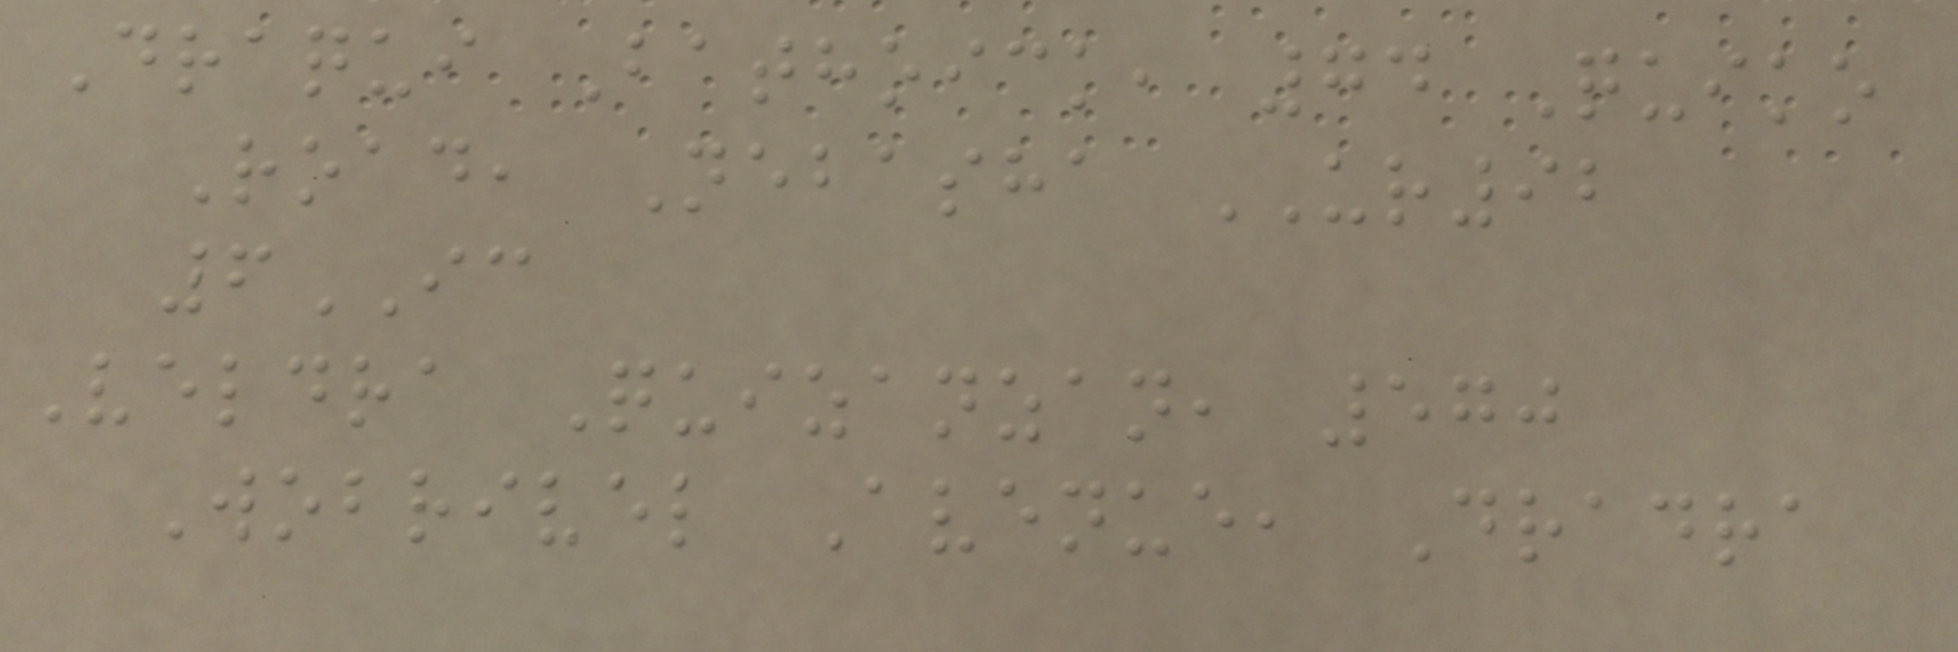Draqui Bathoick, 74 Quiko
Road, Nebasha UR92
6IC
Veldra Quizanzan, 570
Wobrivel Avenue, Dradra
